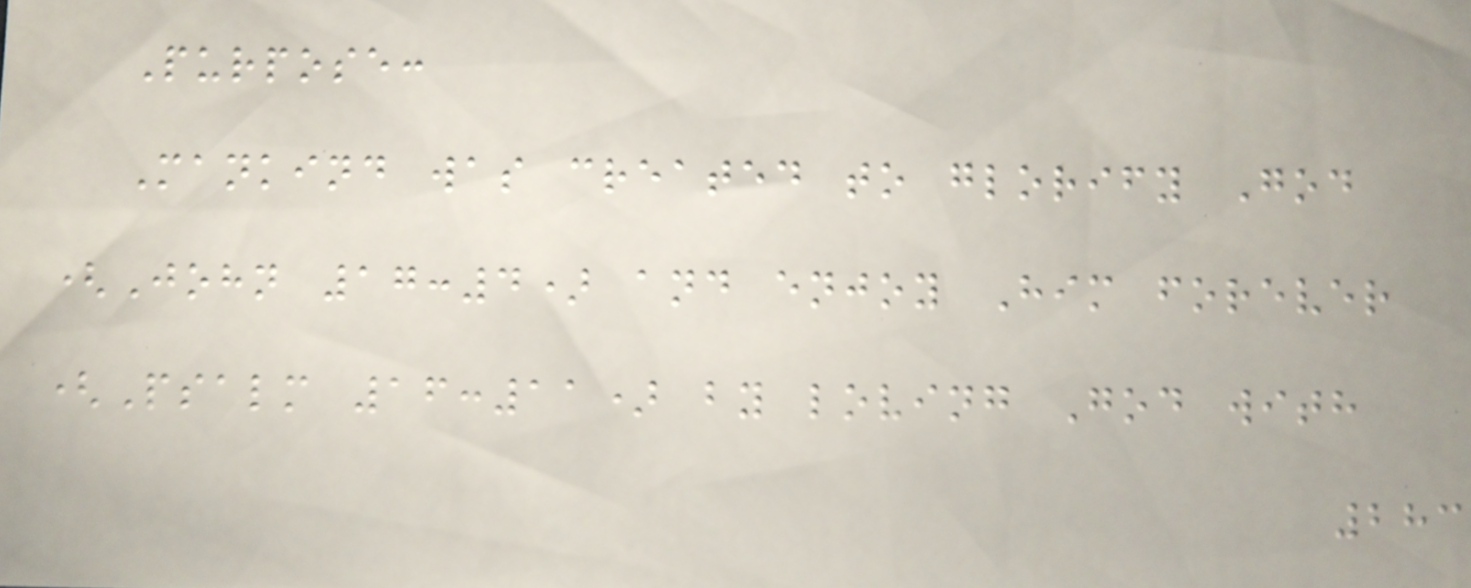Purpose:
Mankind was created to glorify God
(John 17:4) and enjoy Him forever
(Psalm 16:11) by loving God with
283
